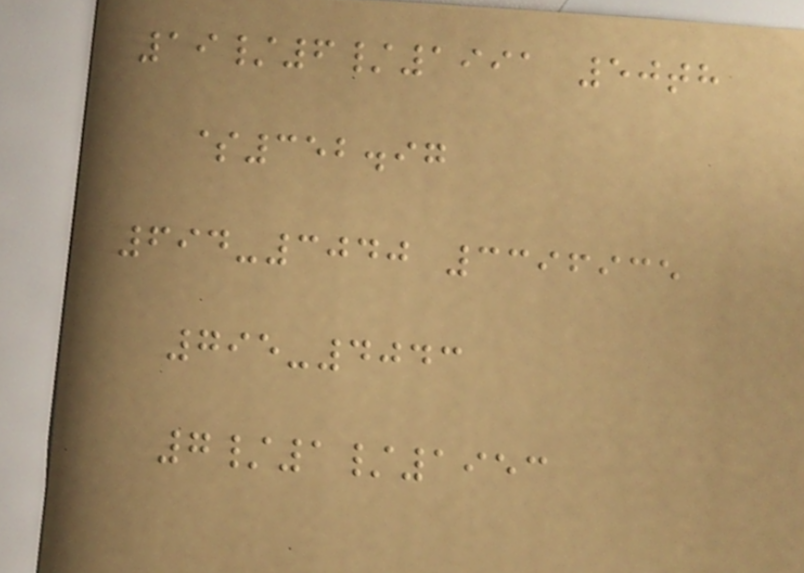19/6/1991 50th
$352.97
694-3040 3396935
795-4043
7/1/1953
